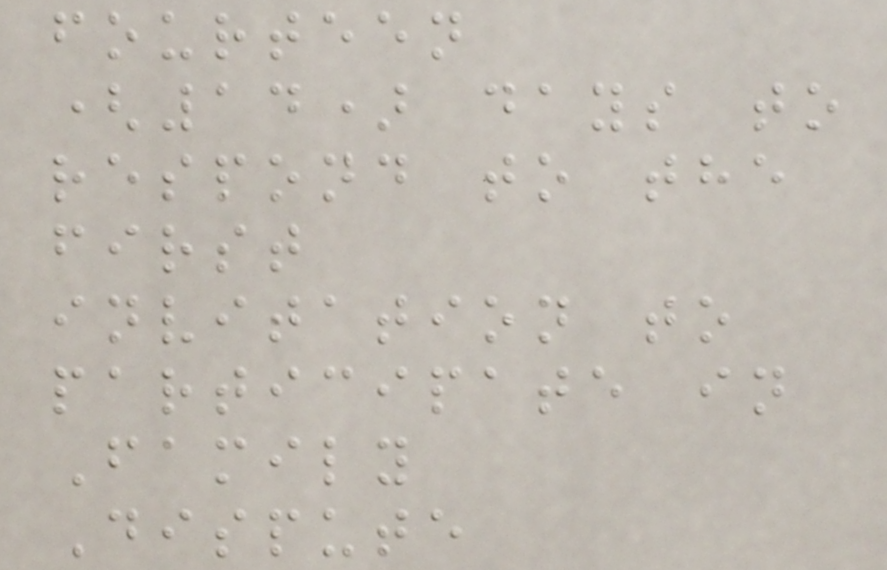fourteen
(14) days to
respond to the
first
invitation to
participate in
Family
Dispute
